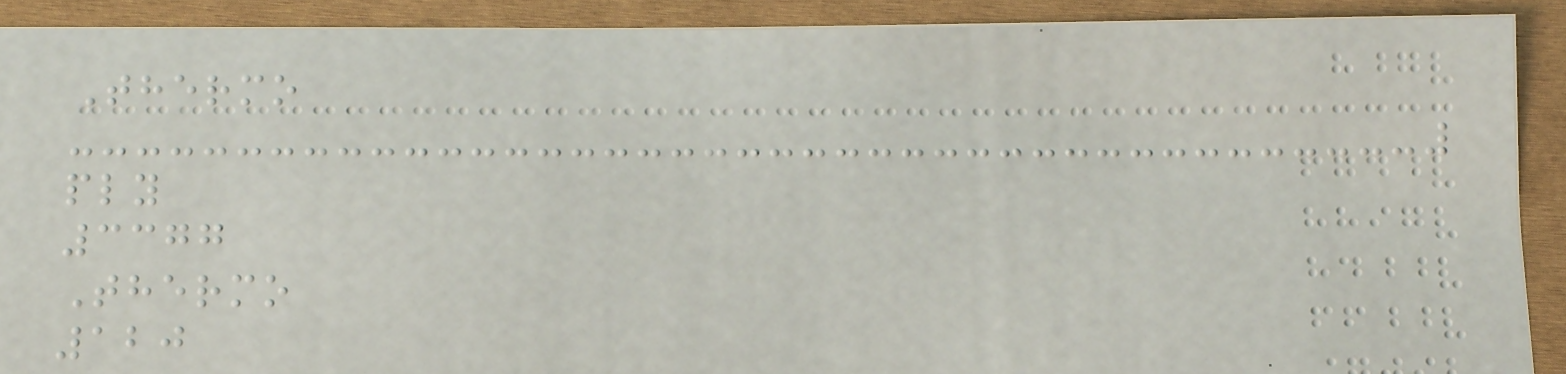Thermo
ply
3377
Thermo
120
